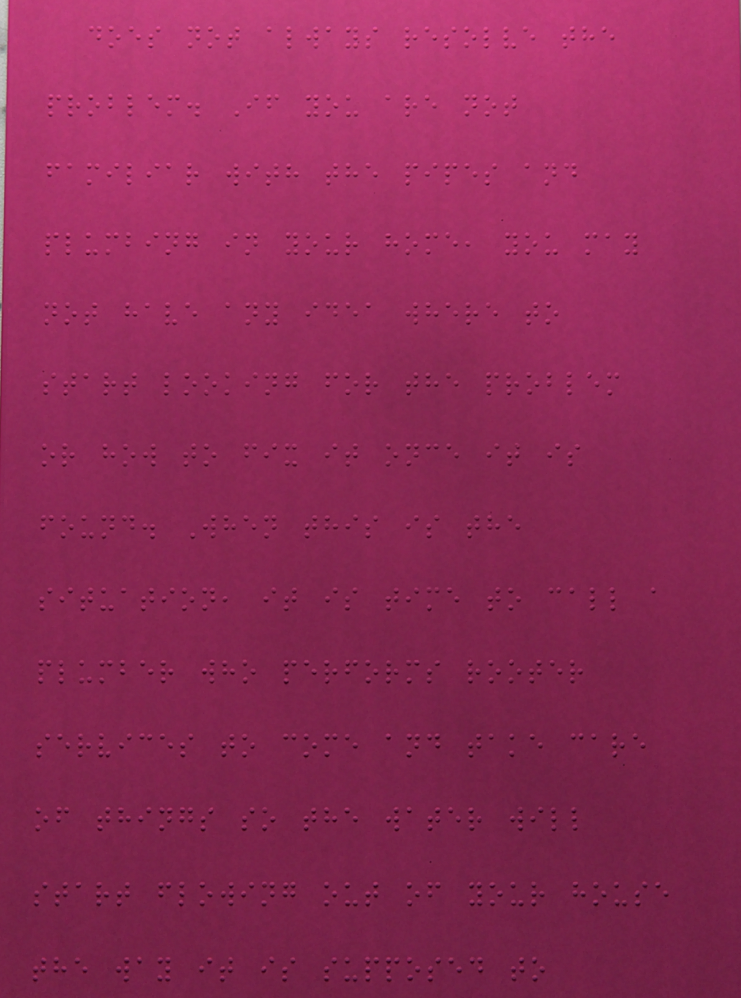does not always resolve the
problem. If you are not
familiar with the pipes and
plumbing in your home, you may
not have any idea where to
start looking for the problem
or how to fix it once it is
found. When this is the
situation, it is time to call a
plumber who performs rooter
services to come and take care
of things so the water will
start flowing out of your house
the way it is supposed to
